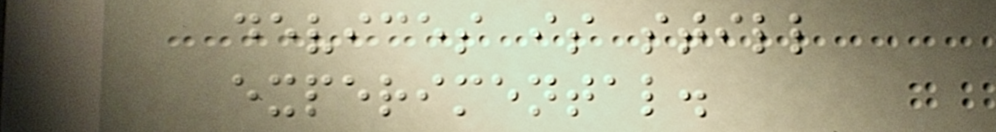devices is still
experimental.
